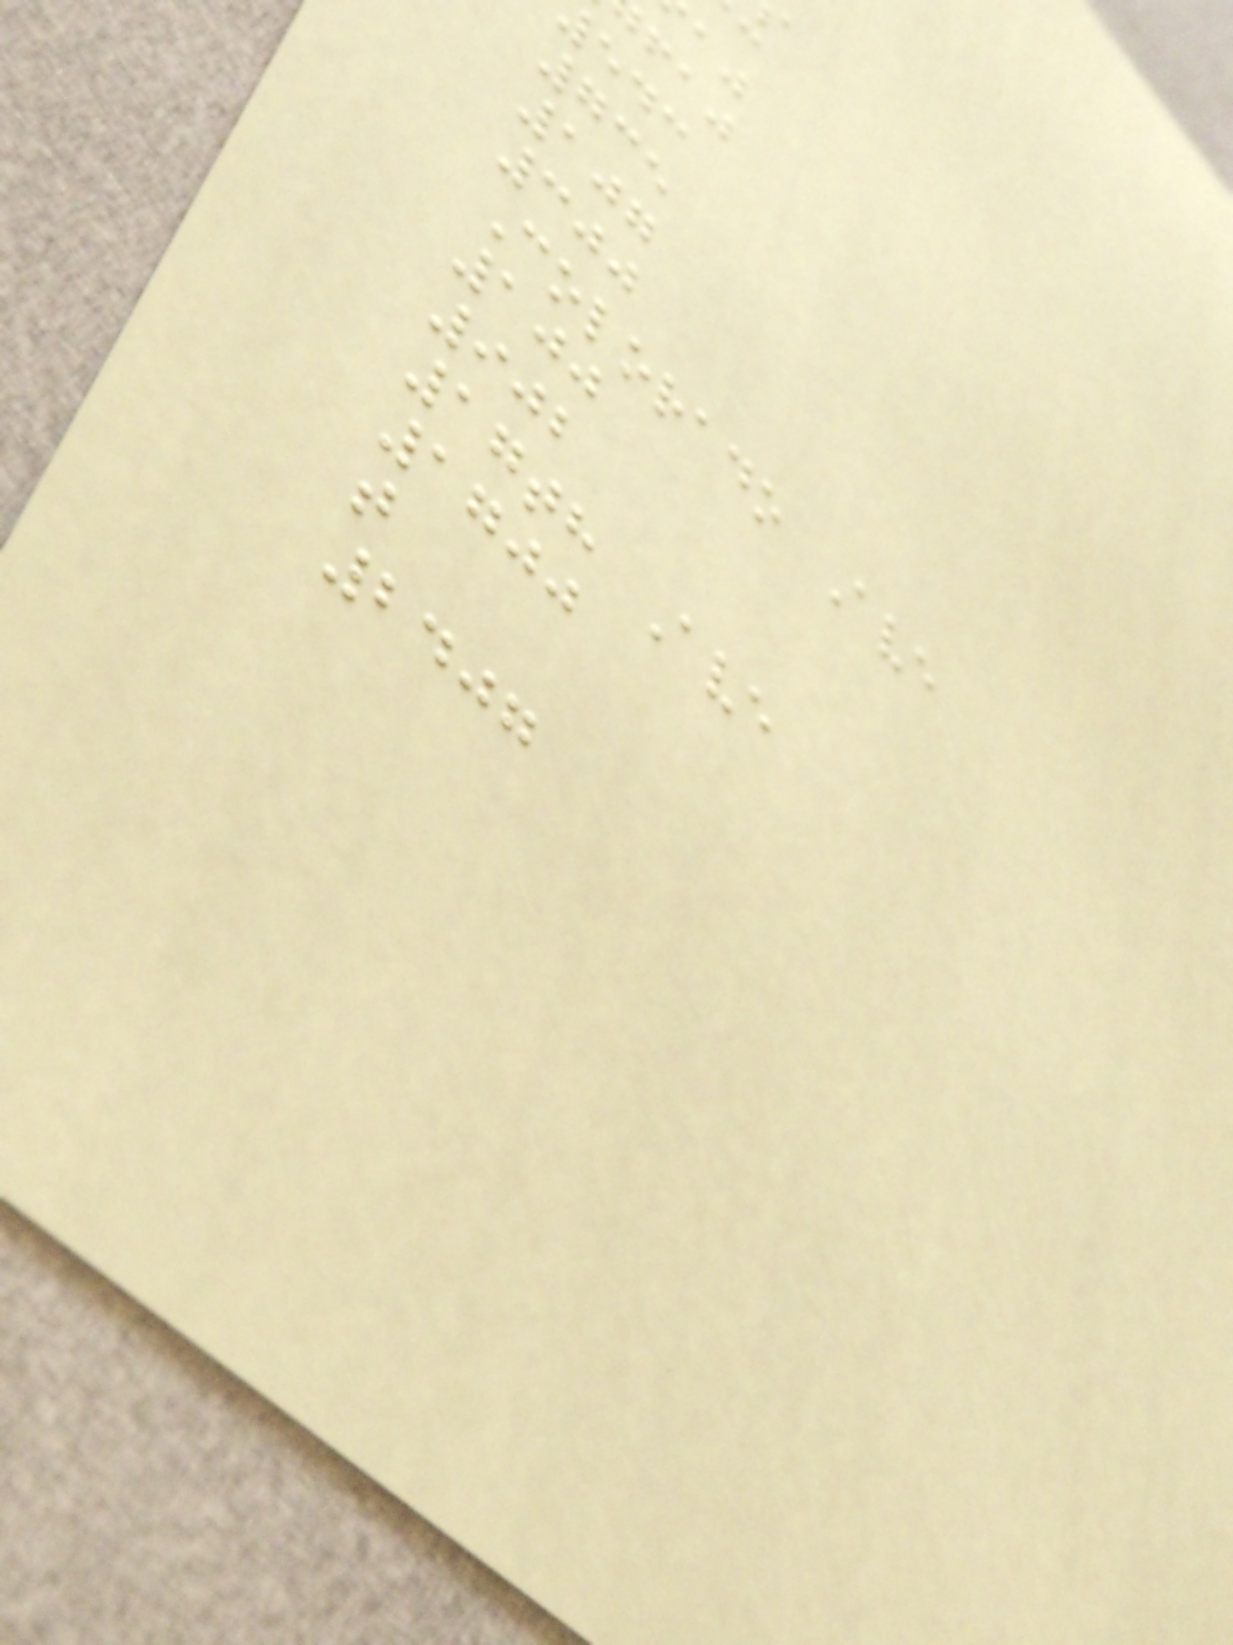735
107
300
Colorado Ave
100
902
17th Ave
1700
t
2407
